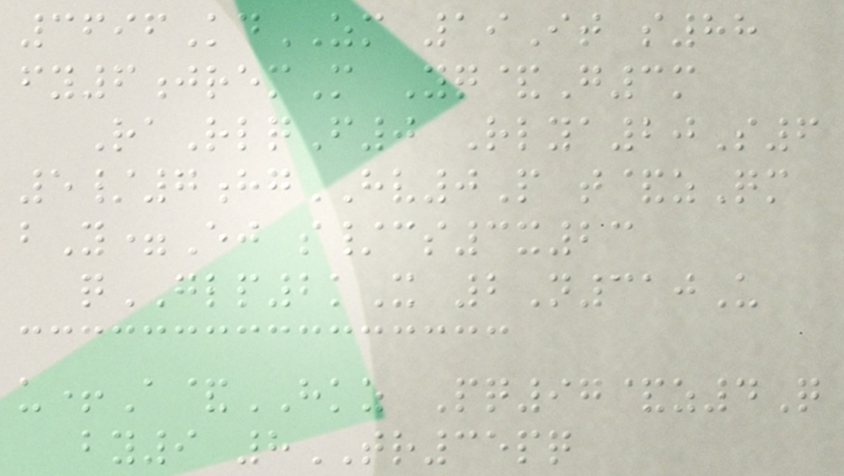3696KdZM 19It s88
fy6jremM Yq&G3m
RaRlqF0 Rlya20S6
5/7hgHV0P t&zQm
bY=Ej s/cs3x23
qGLP2kX 2N310U
u+A&HKZ Pq97&z4Q
by9 8TR35pq
